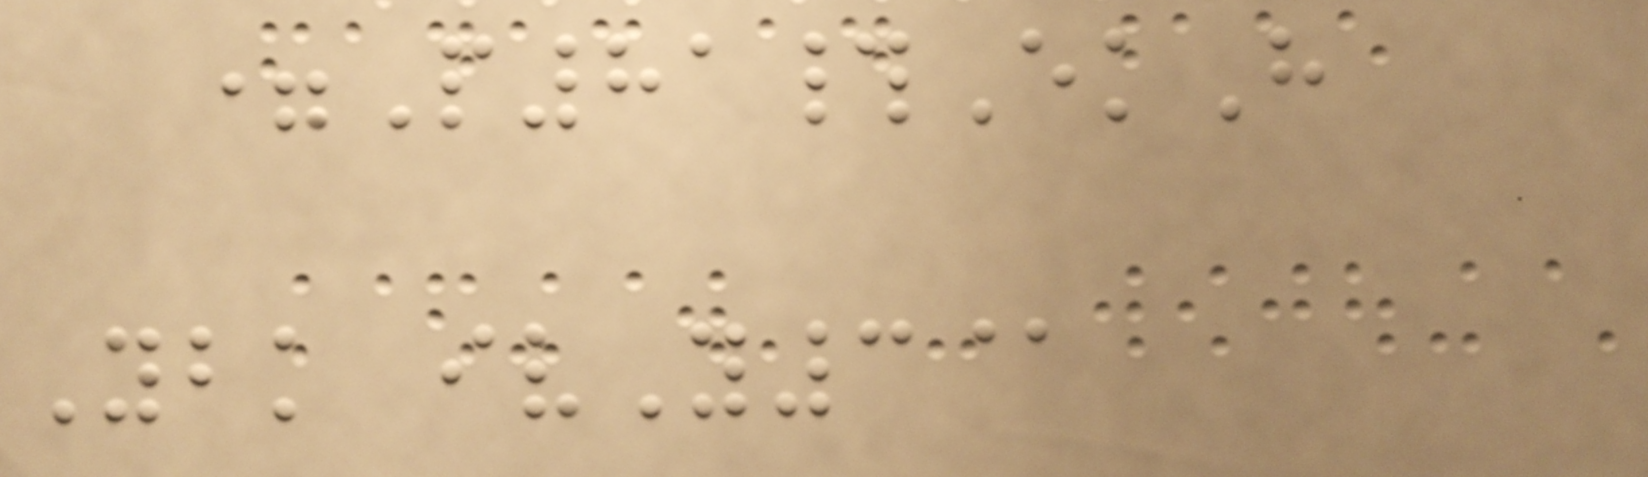=P81#EkH
Ybk ivY3@
